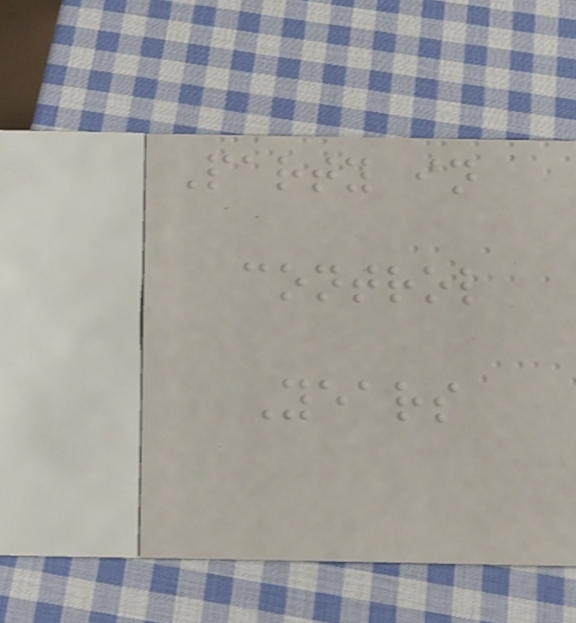Party in
control
Years
